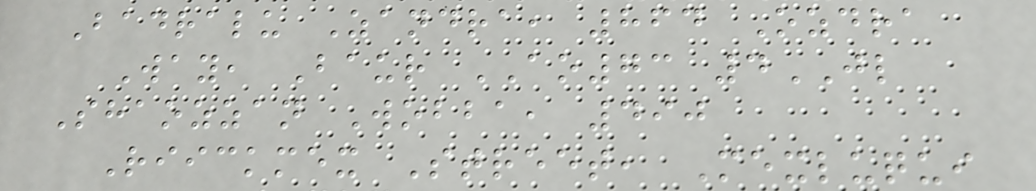Badralu Zandra, 864 Ozdra
Way, Baur AO73 4JL
Shaozzan Wobba, 490
Riickmex Street, Mexluqui
